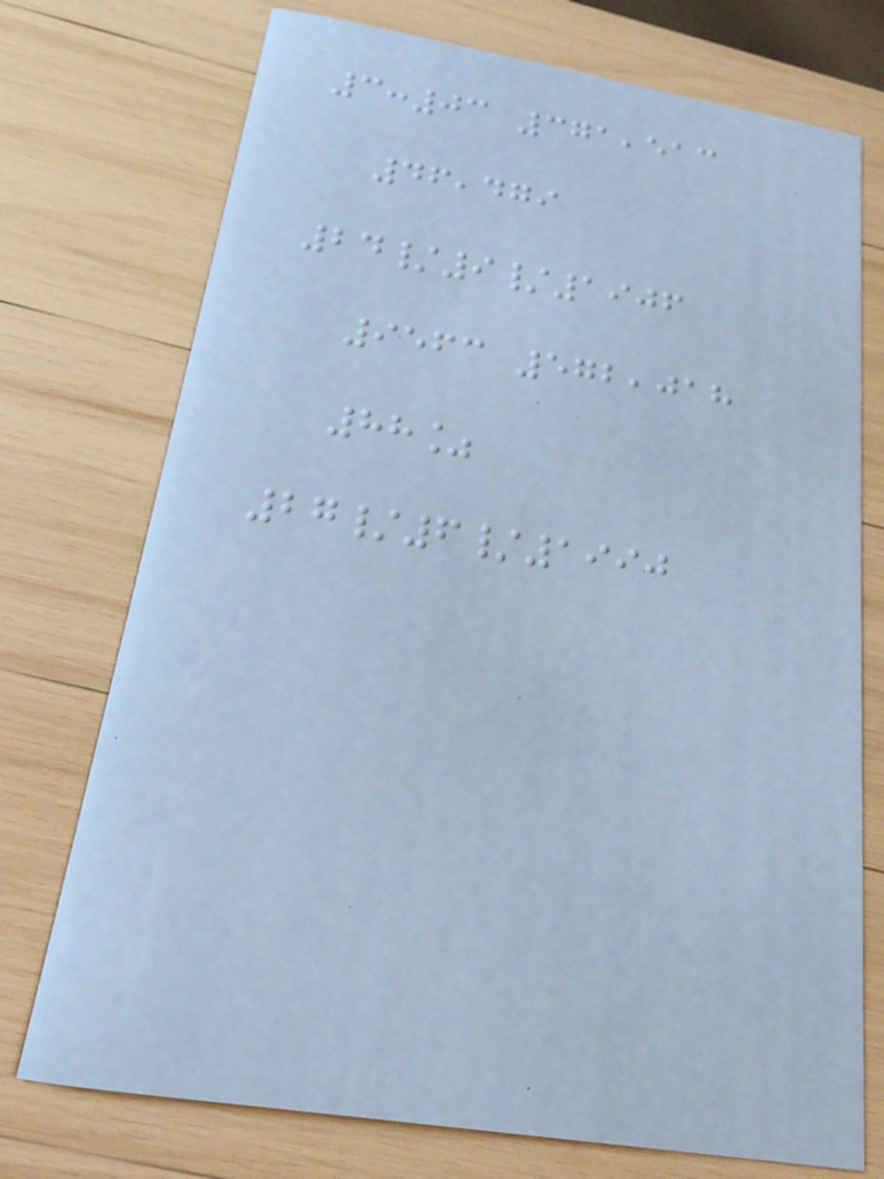3:03 371,513
46,479
24/9/1906
9563 572,018
88%
27/6/1990
